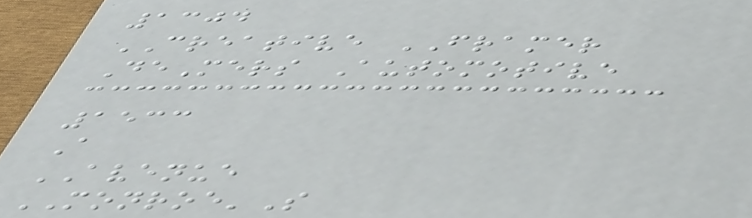1304
CREATIVE FRAMER
DeMers Automotive
1533
A
AVENUE
MONROE'S
